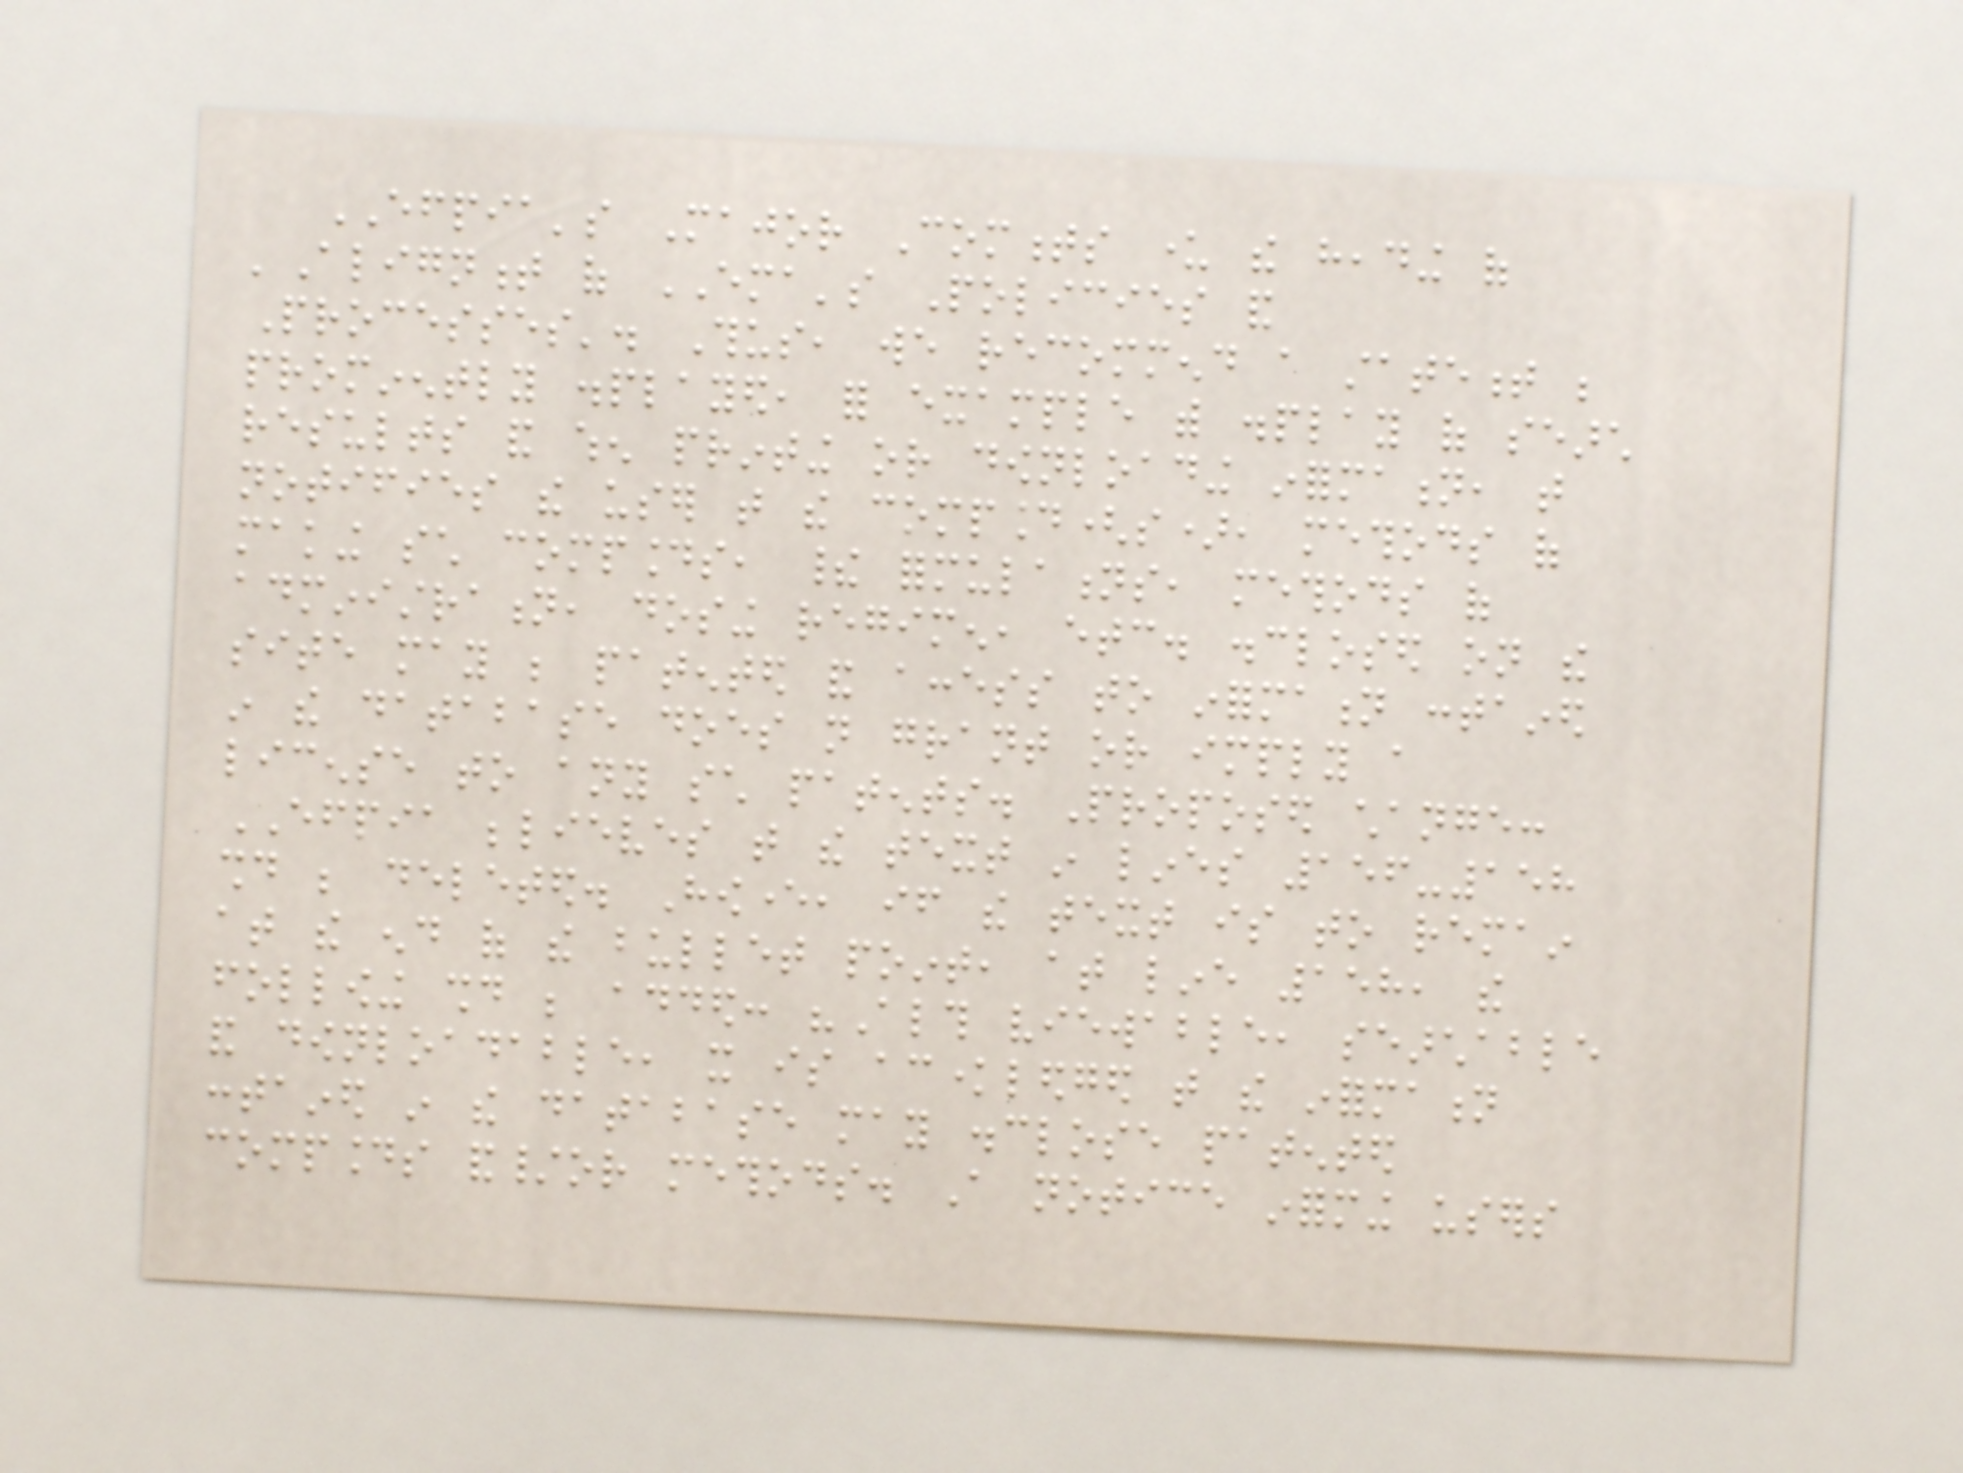EFPIA's Major Comments under the heading of
'Alignment of EMA's Policies and
Processes'. Thus, we recommend a statement be
prominently displayed, for example with display of search
results and when printing or downloading information, that
notifies the user that the compound(s), methods of
making such compounds, their formulations, methods of
administration, dosing regimen, etc. disclosed on the
site may be patented and access to information contained
in the database does not grant or imply a
license to any such patents. Proposed change:
EFPIA believes that the text in lines 156-158
should be deleted. However, if the text is to remain
at the end of the bullet point, at line 158, the
following should be added: "Although viewable, searchable
and downloadable, it is acknowledged that the information
contained in the database may disclose patented
compounds and/or methods. A notice informing users
